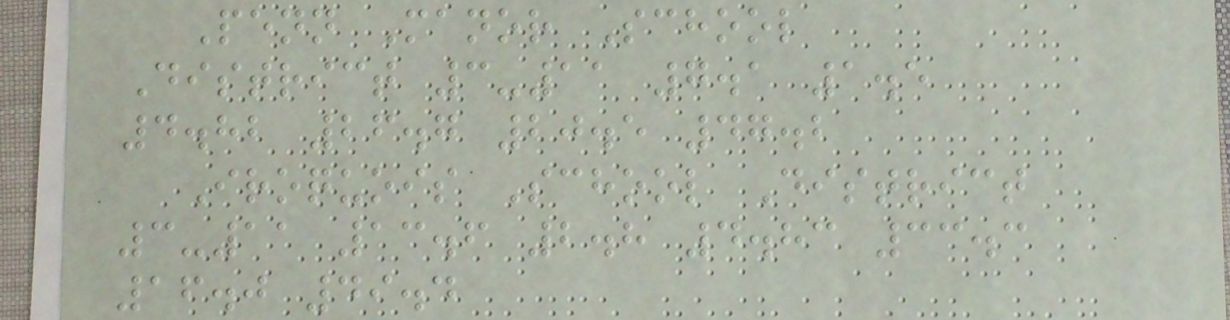Penn Manor School
District 3-11 7.1 1.5
4.82 26.7 20.5 47.2
Iroquois School District
3-11 13.6 2.8 4.83 33.3
16.0 49.4
